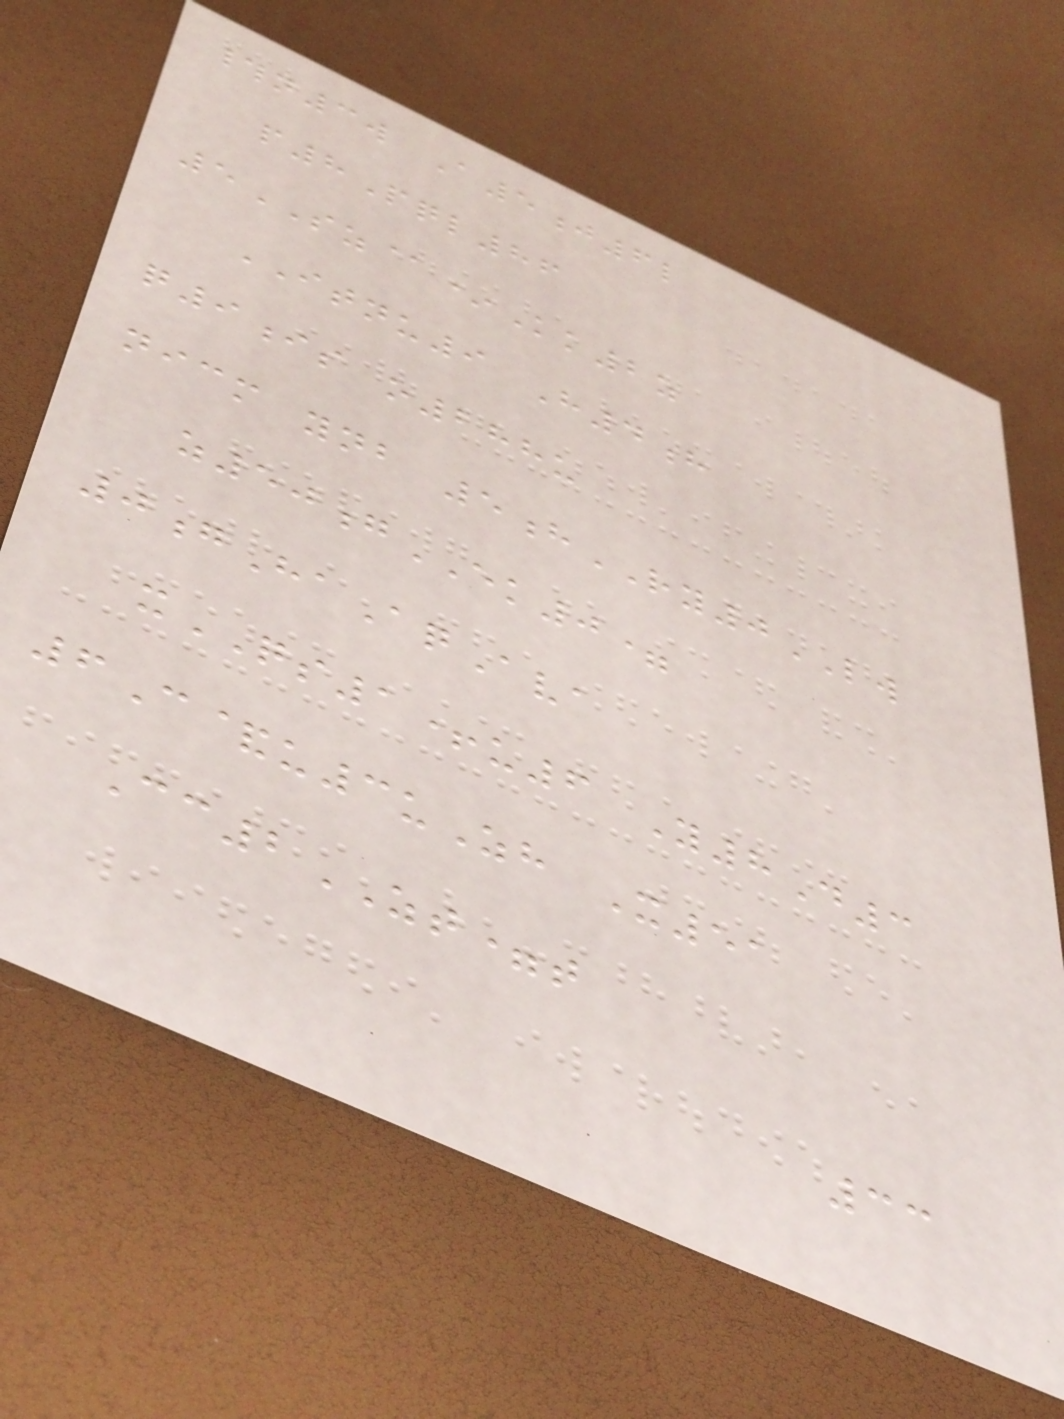#n3w A5j6l
p8Pql86
5SZ@*Kk2z
ITNU9 H4h
q9is o288u
nicm ynb 5hRY0LW
z50gEK0=
0gHaAqAva
xQS1+u6 Y8D3
6C&u3uZh X51
Cc2ZT=t
33
